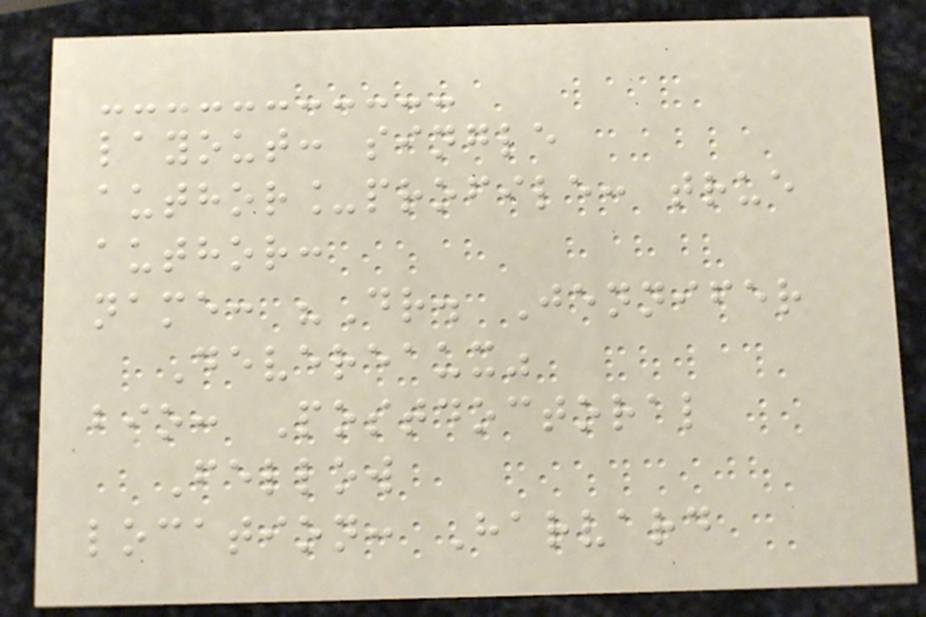layout: single
author_profile: true
author:
name: "Dr. Jennifer
Devereaux"
bio: Postdoctoral
Fellow
location: Harvard
